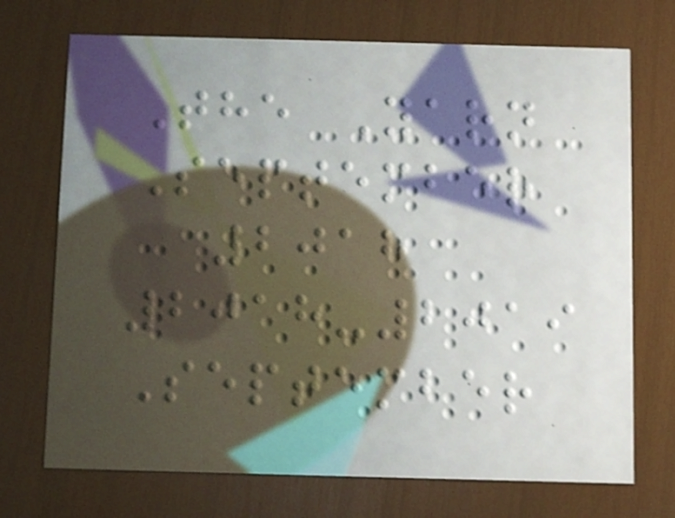The Yarn
September
2018
2018-2019
September
